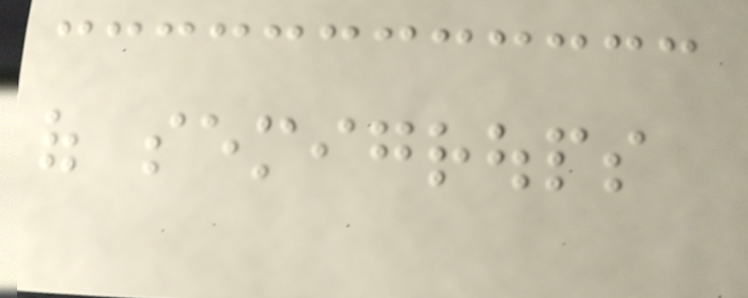of semigroups
